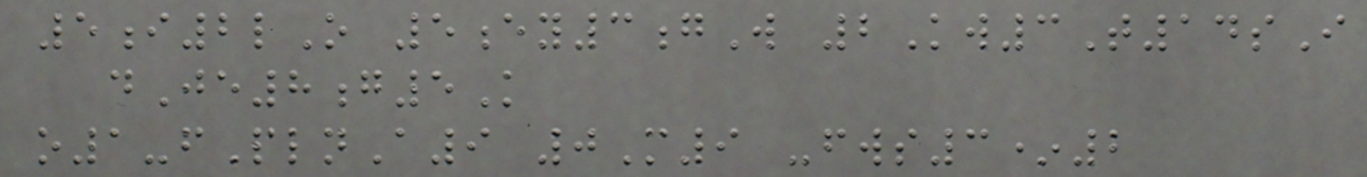5i2lO 5ey3gW 2Kw3T14sI
dJe8g5K
o1-fPlnA9 0M9 -fws3*2
